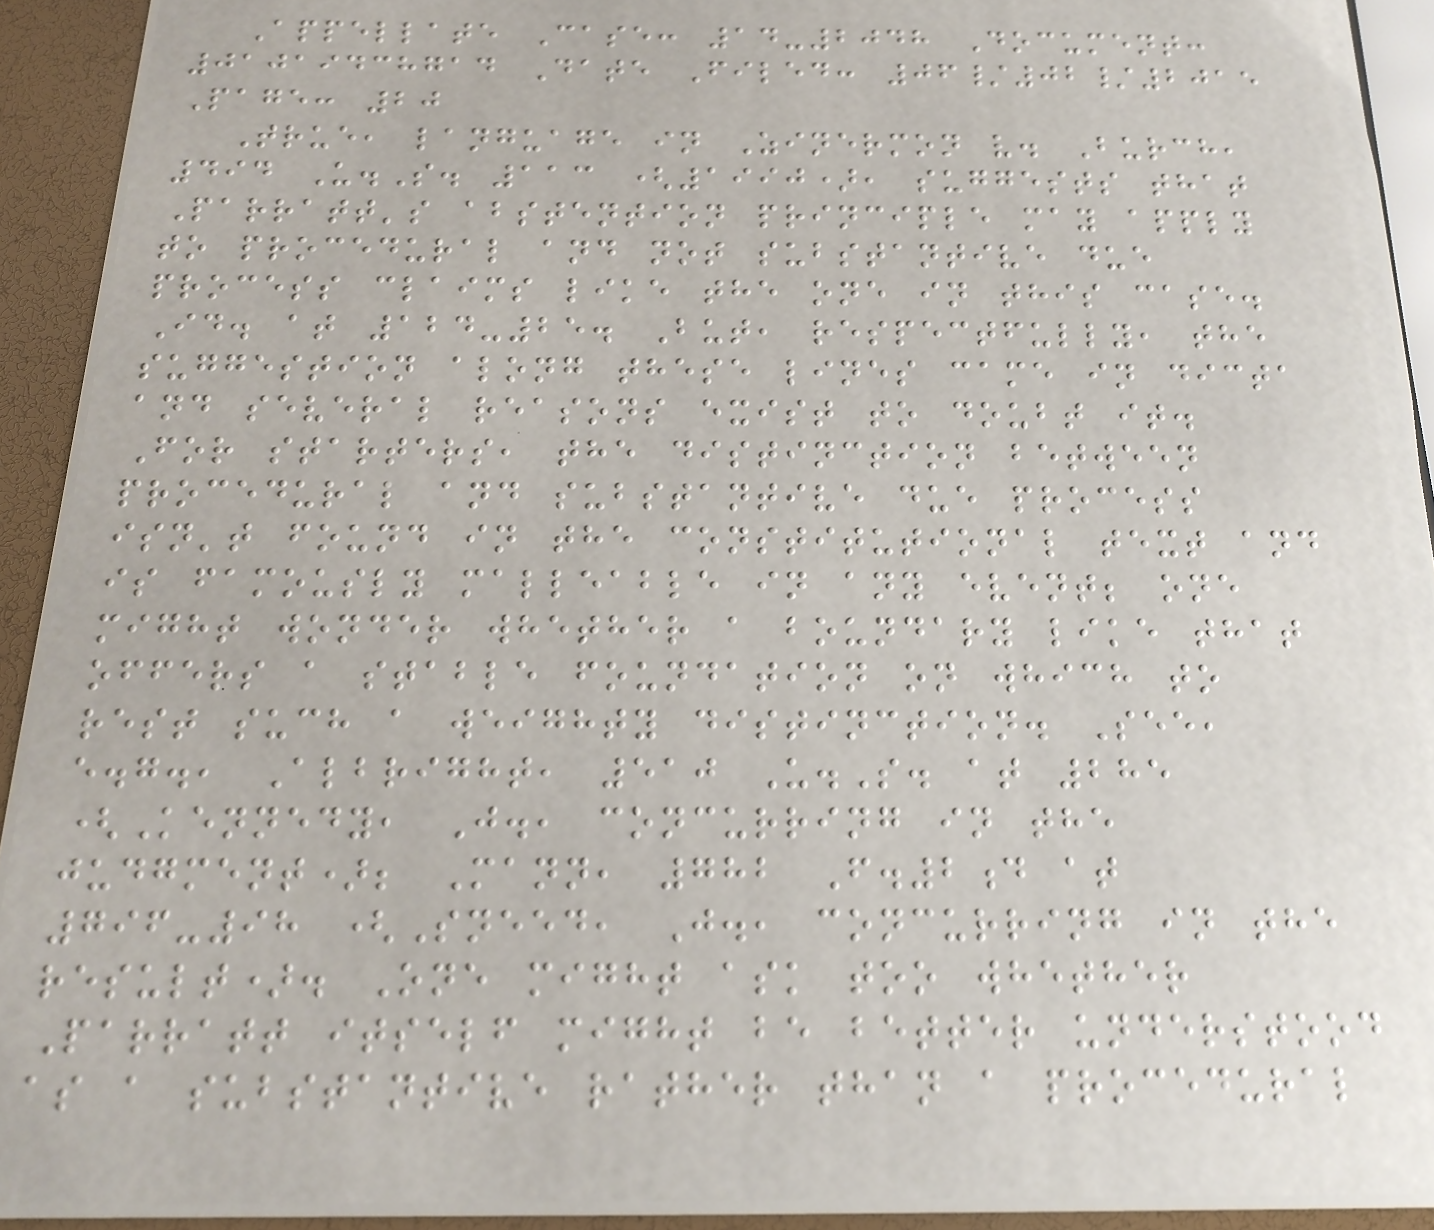Appellate Case: 14-2048 Document:
01019438714 Date Filed: 06/02/2015
Page: 20
True, language in Zinermon v. Burch,
494 U.S. 113 (1990), suggests that
Parratt's abstention principle may apply
to procedural and not substantive due
process claims like the one in this case.
Id. at 124-25. But, respectfully, the
suggestion along these lines came in dicta
and several reasons exist to doubt it.
For starters, the distinction between
procedural and substantive due process
isn't found in the constitutional text and
is famously malleable in any event; one
might wonder whether a boundary like that
offers a stable foundation on which to
rest such a weighty distinction. See,
e.g., Albright, 510 U.S. at 285
(Kennedy, J., concurring in the
judgment); Mann, 782 F.2d at
796-98 (Sneed, J., concurring in the
result). One might ask too whether
Parratt itself might be better understood
as a substantive rather than a procedural
